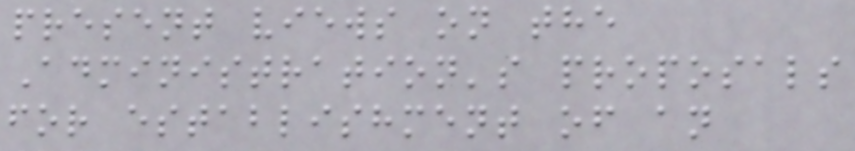present views on the
Administration's proposals
for establishment of an
